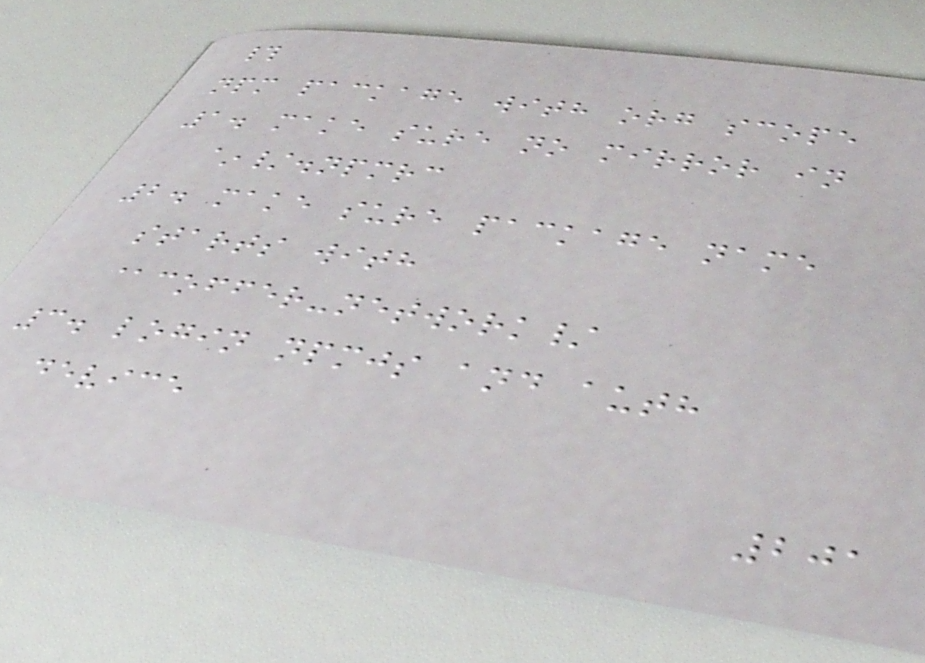#
npm package with org scope
1. make sure no mirror in
~/.npmrc
2. make sure package name
starts with
@coffer-network/
3. login npmjs and auth
device
201
